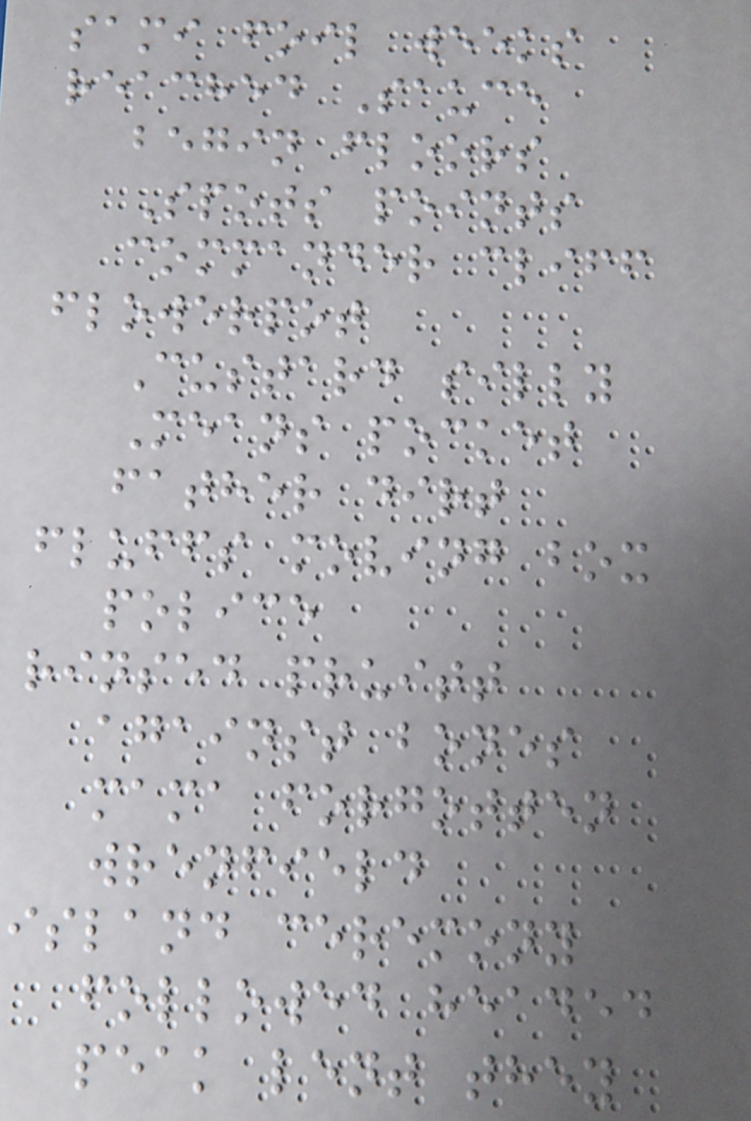sami foil weeks
reached Sauce
begin floors
Spots points
commander cliff
flowerpot
Custard silly
Means pocket
father dirt
fluffs moving box
police
rinsed pruitt
against bones
mama forgotten
wrenfield
island ceremony
followed headed
peak lent they
